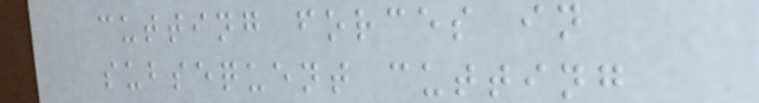cutting forces in
subsequent cutting
